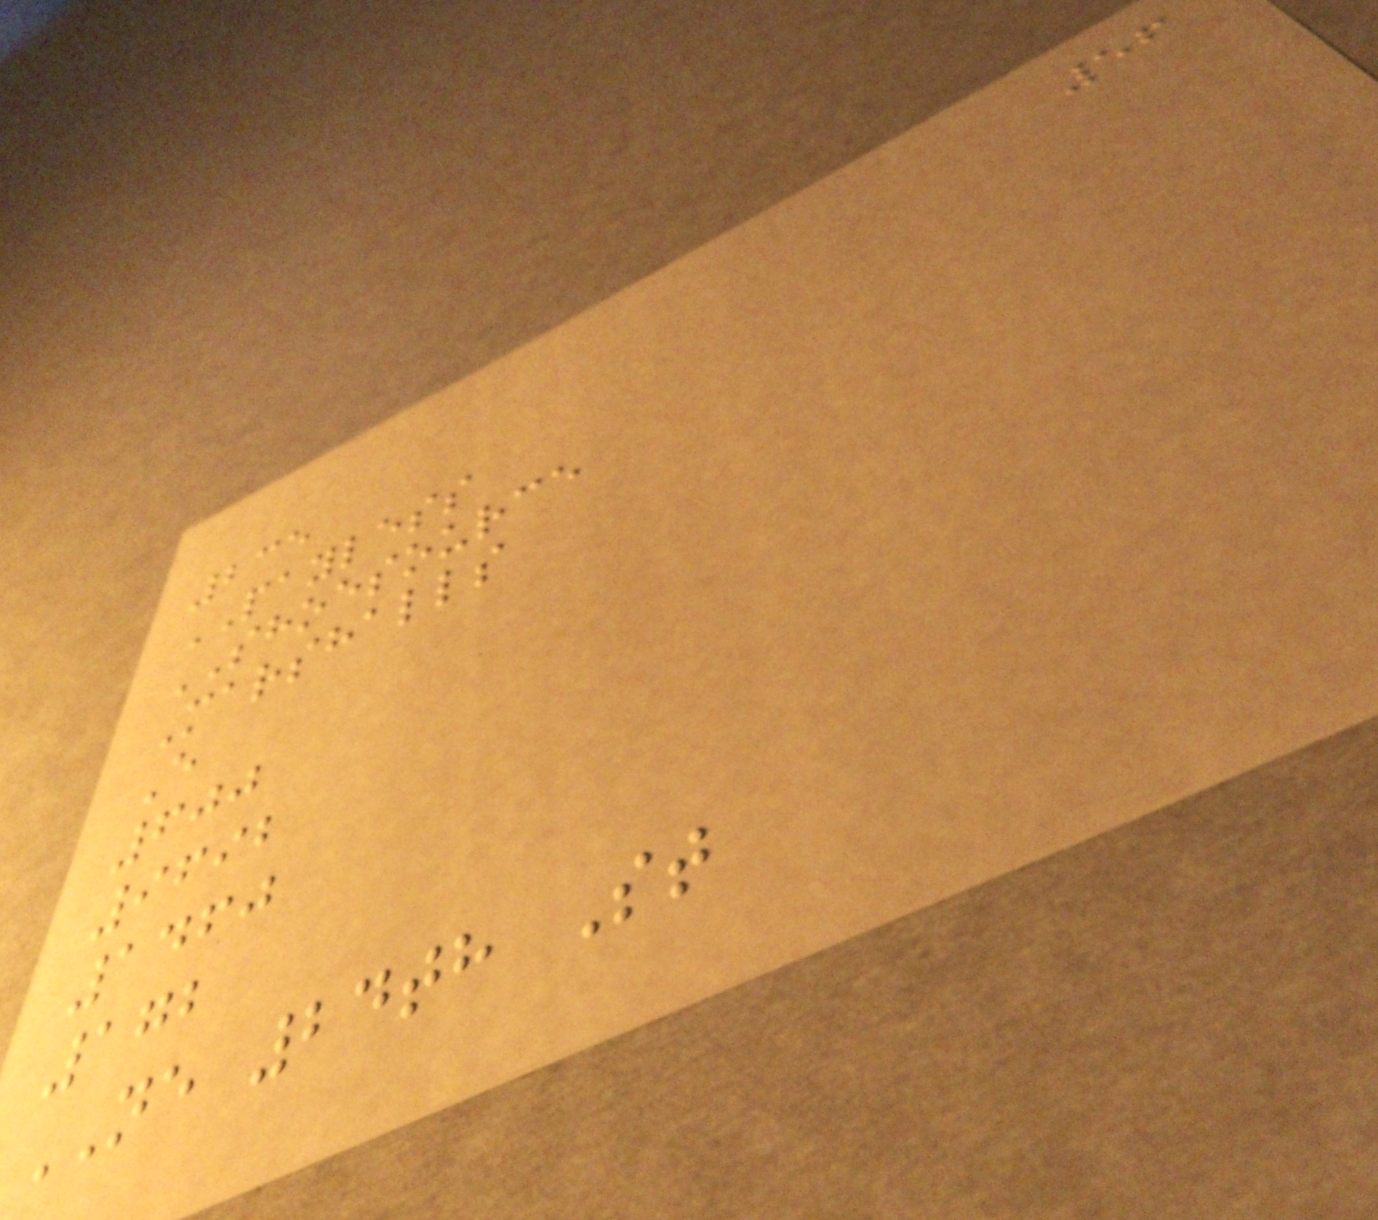56
235
PAYLESS
SHOESOURCE
Marshalls
E
600
9692
1460
172
NE 24th St
